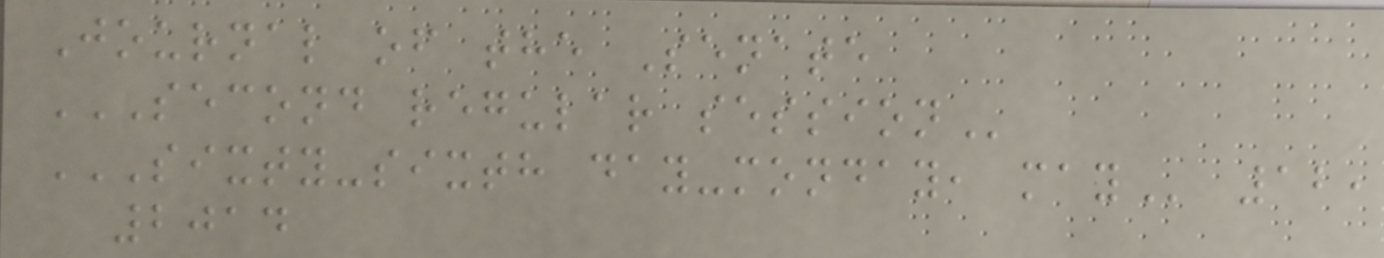Journal of the Senate
SECOND REGULAR SESSION
SIXTY-SIXTH DAY-MONDAY, MAY 12,
2014
